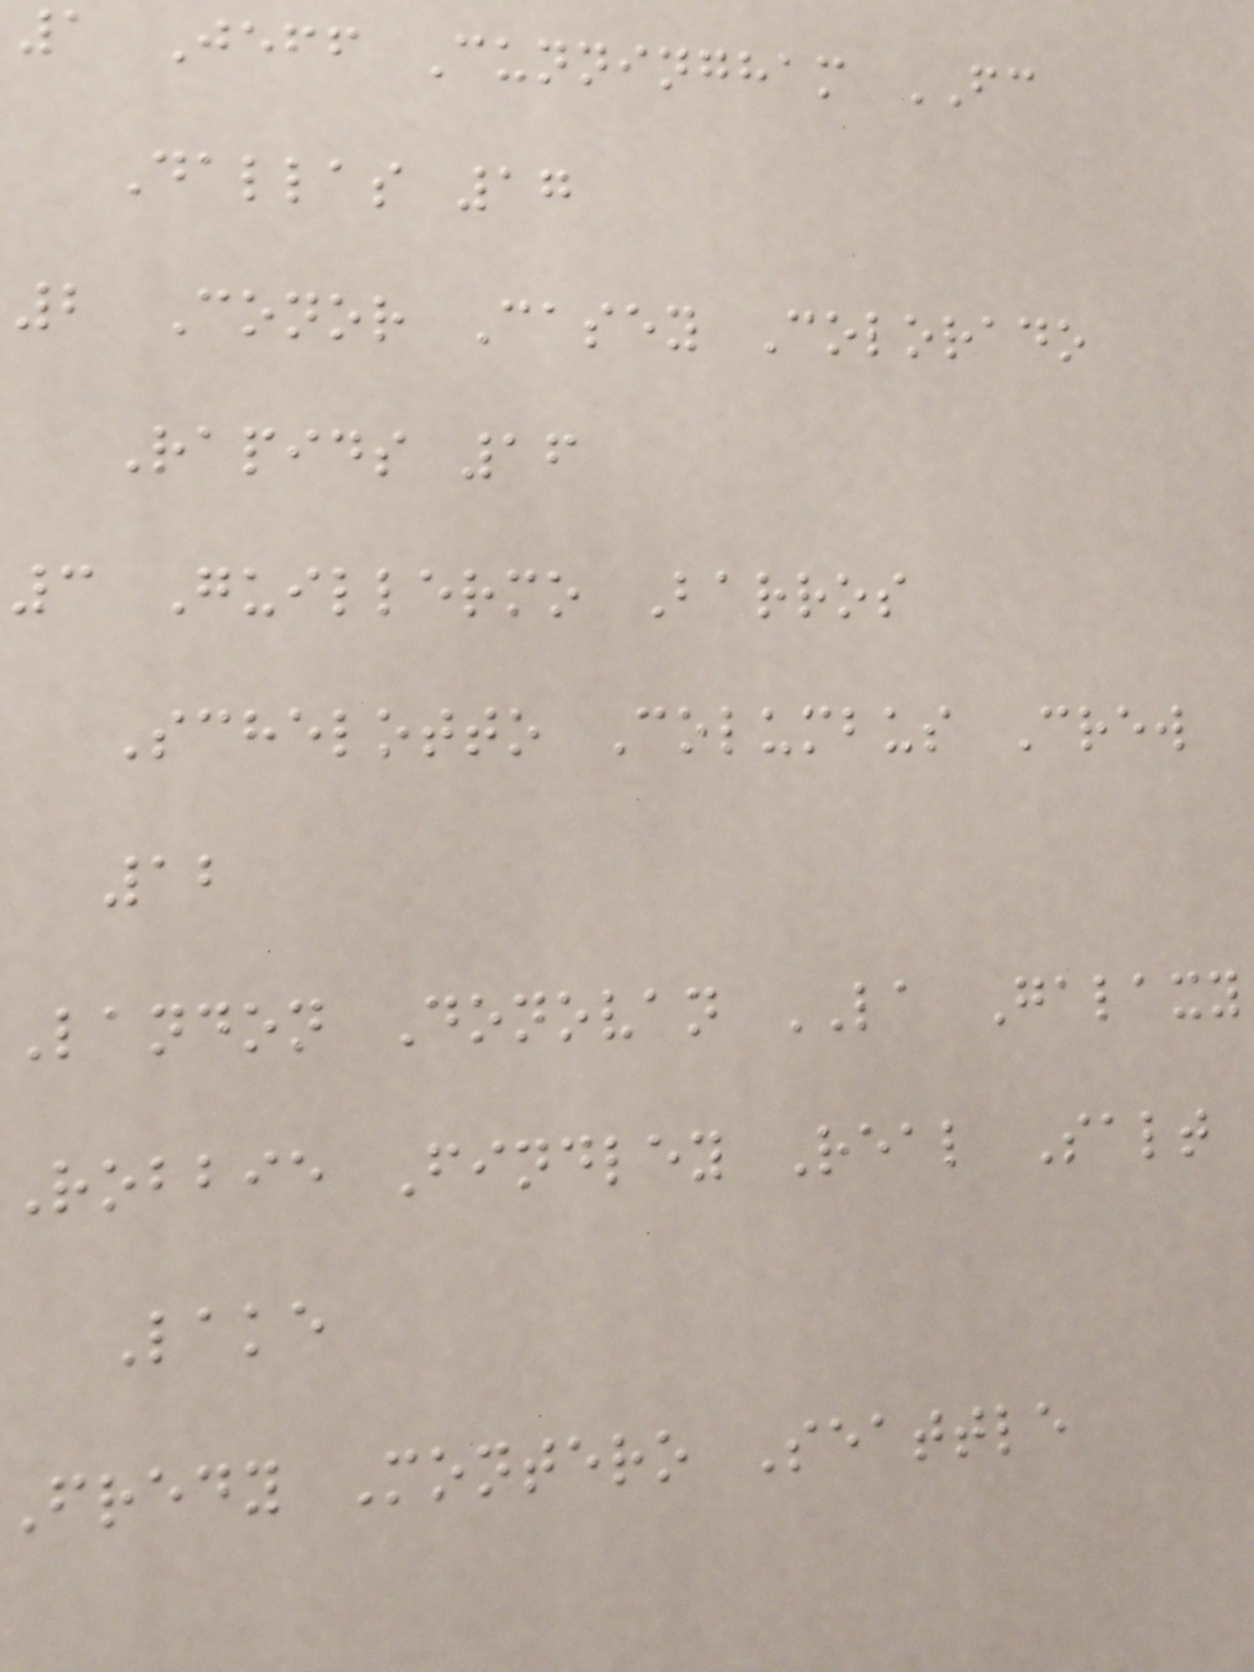1 Jeff Cunningham FC
Dallas 17
2 Conor Casey Colorado
Rapids 16
3 Guillermo Barros
Schelotto Columbus Crew
12
Landon Donovan LA Galaxy
Robbie Findley Real Salt
Lake
fredy Montero Seattle
